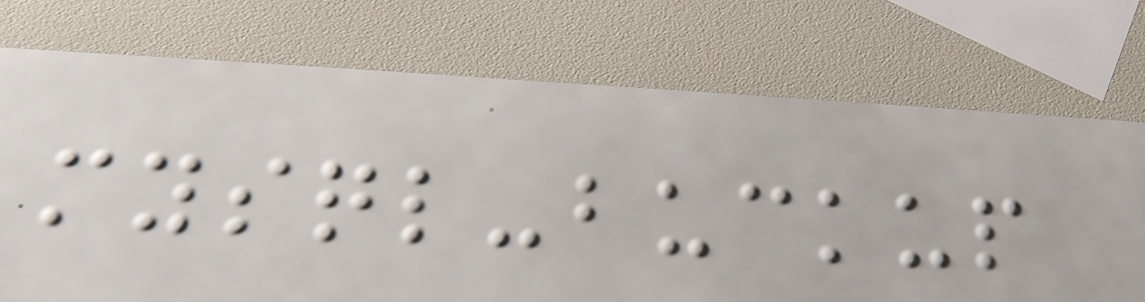mysql-buckup
